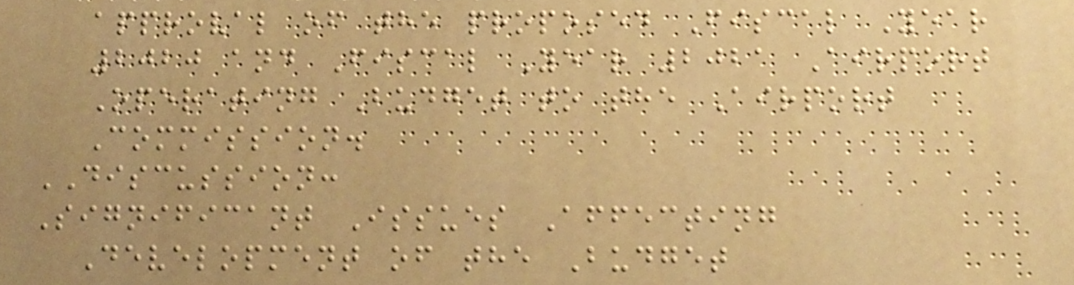approval of the proposed Fiscal Year
2020 and Fiscal Year 2021 Airport
Operating Budget to the Airport
Commission.
DISCUSSION:
Significant Issues Affecting
Development of the Budget
